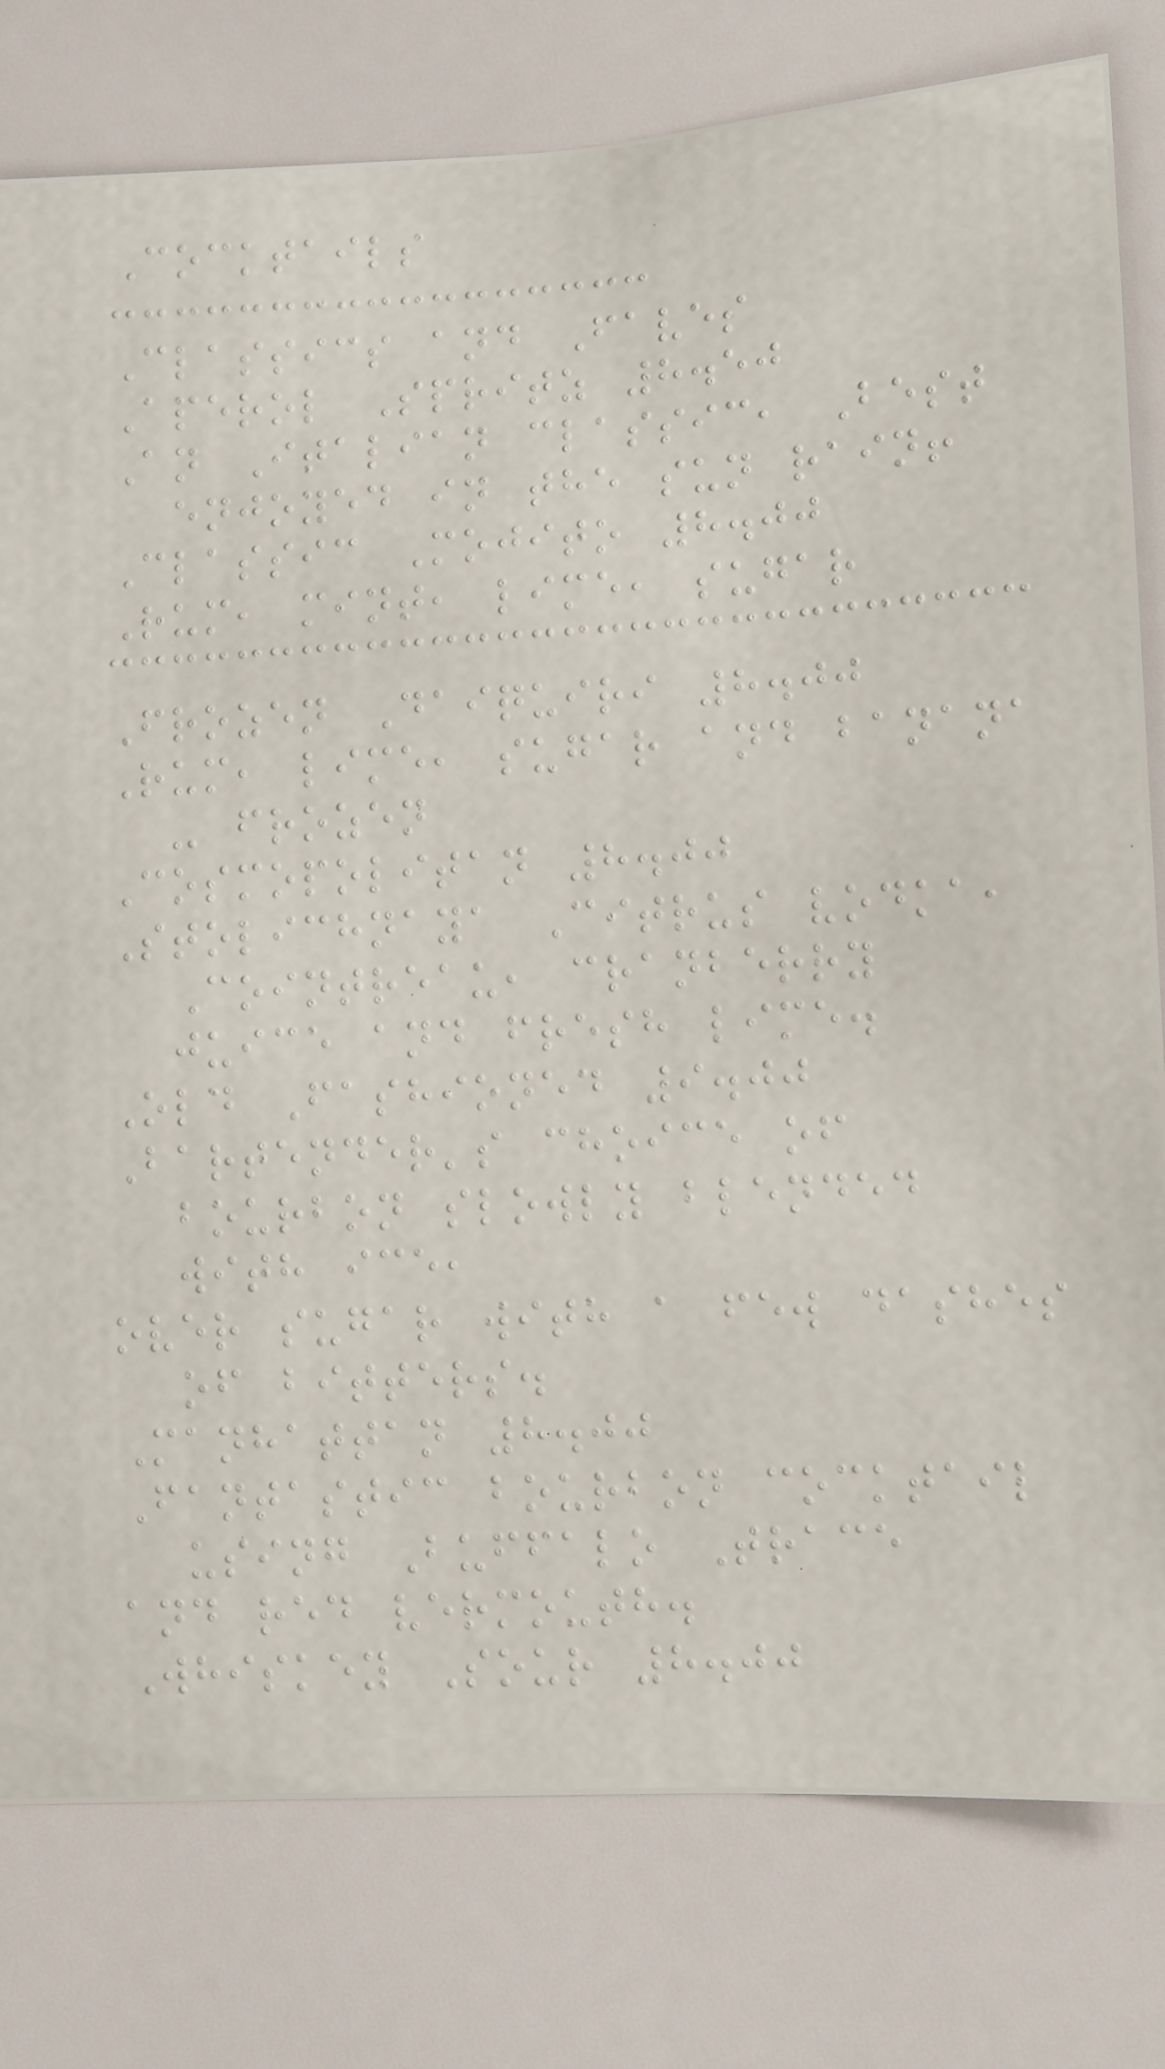Cocktails
Classics and Faves
Aperol Spritz 8.50
An Italian classic, Best
enjoyed in the sun rain!
Classic Mojito 8.00
Rum, mint, lime, sugar
Frozen Daiquiri 8.00
Rum, lime, sugar and banana
- frozen
Cosmopolitan 8.00
Stolichnaya Citrus vodka,
Cointreau, cranberry
juice and fresh lime.
Old Fashioned 9.00
Bartender's choice of
bourbon slowly blended
with ice,
over sugar with a few dashes
of bitters.
Manhattan 8.00
Fantastic bourbon cocktail
using Buffalo Trace
and red vermouth.
Whiskey Sour 8.00
